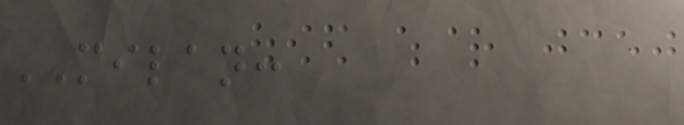MILAN:
